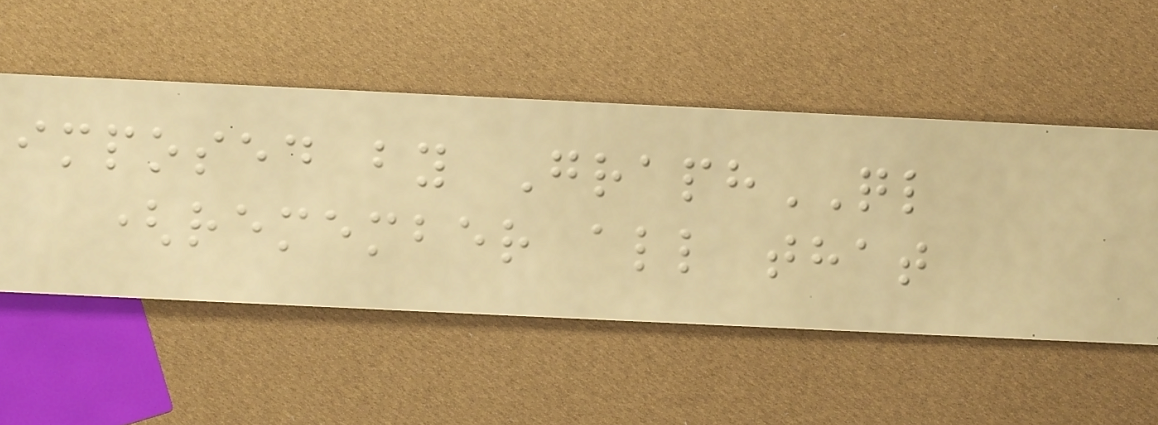imposed by GraphQL
(remember all that
